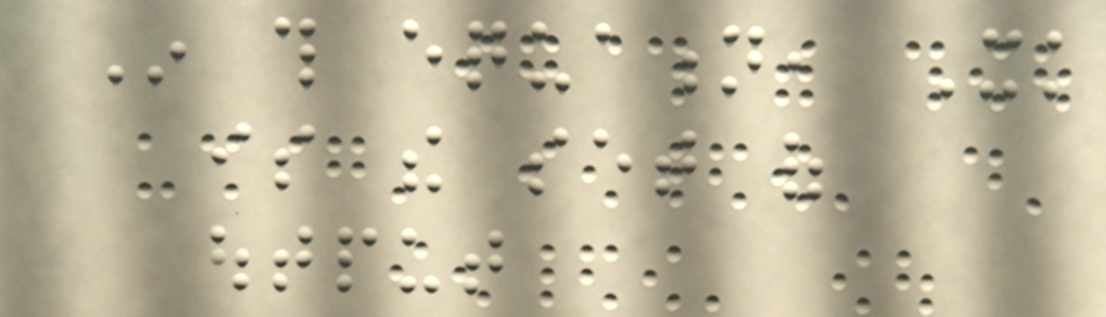In this equation, Xk
is the set of
output
